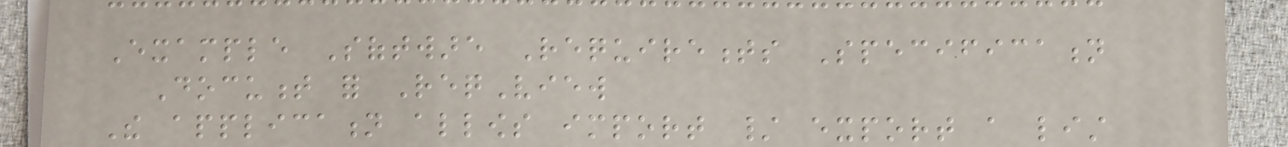Example Software Requirements Specification
Document for ReqView
The application allows import / export a list
